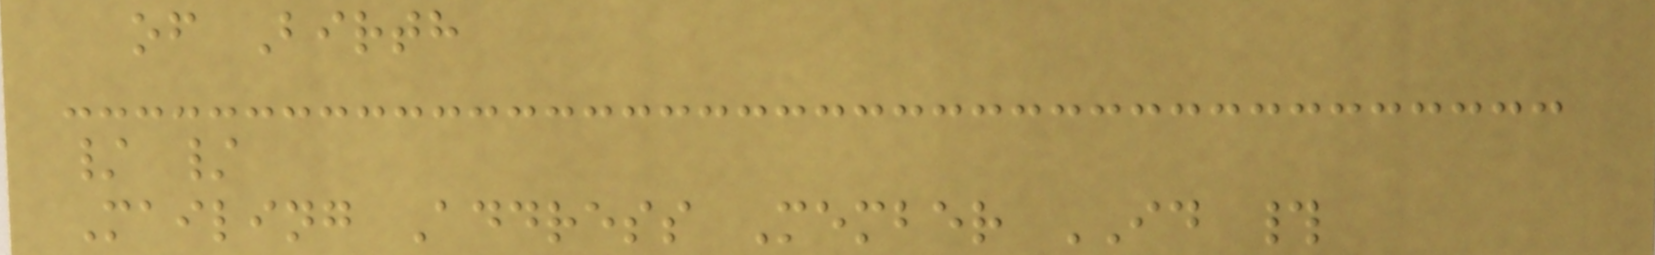of Birth
/ /
Mailing Address Member ID #
